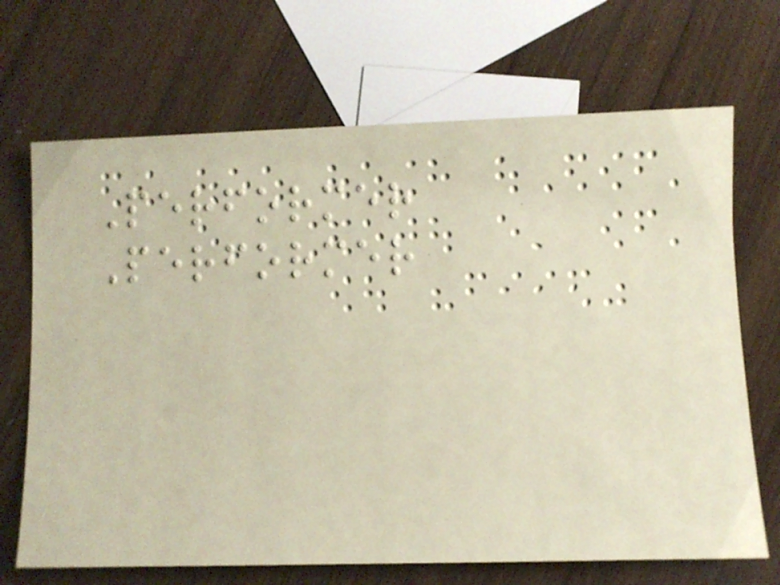Performer
Performer
